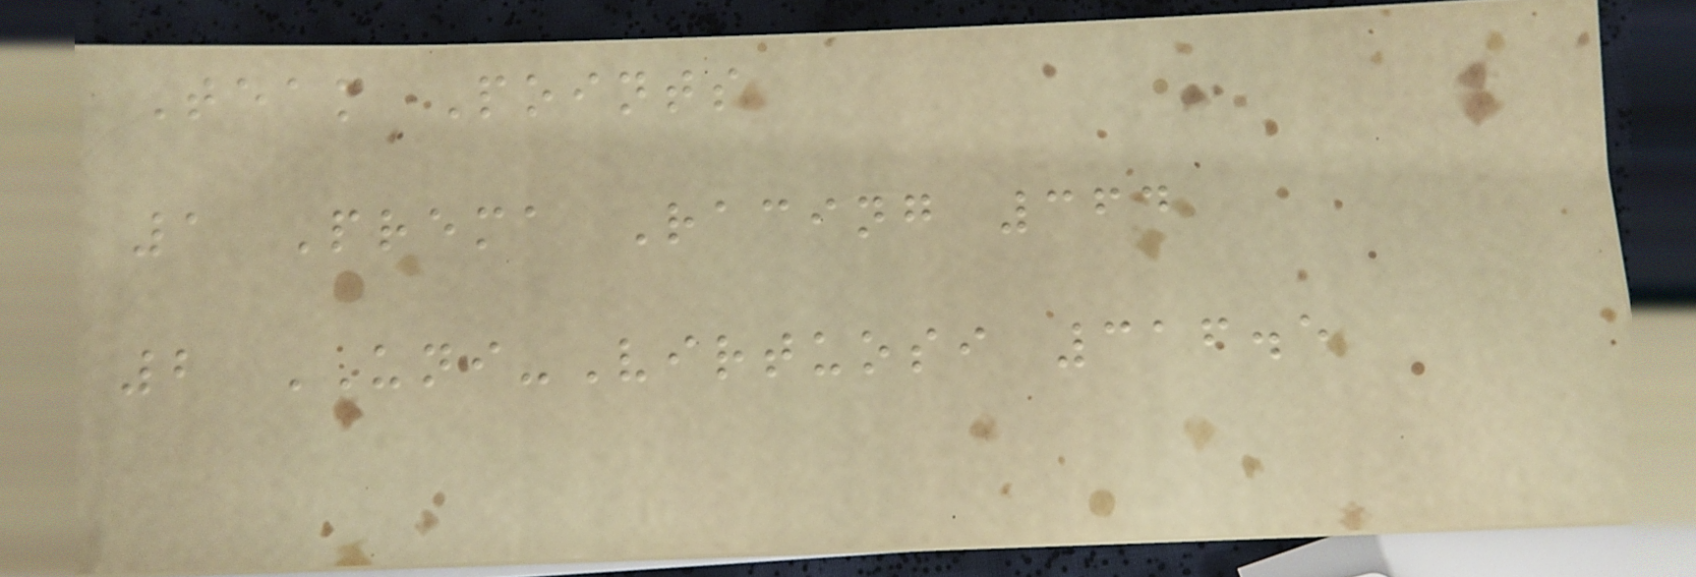Team Points
1 Prema Racing 364
2 UNI-Virtuosi 316.5
